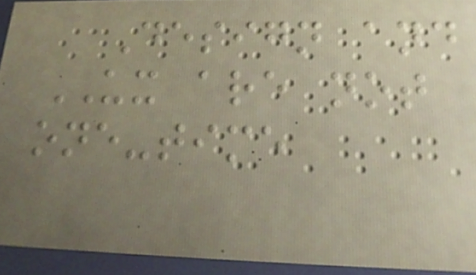Design and
UX are not
one-time
